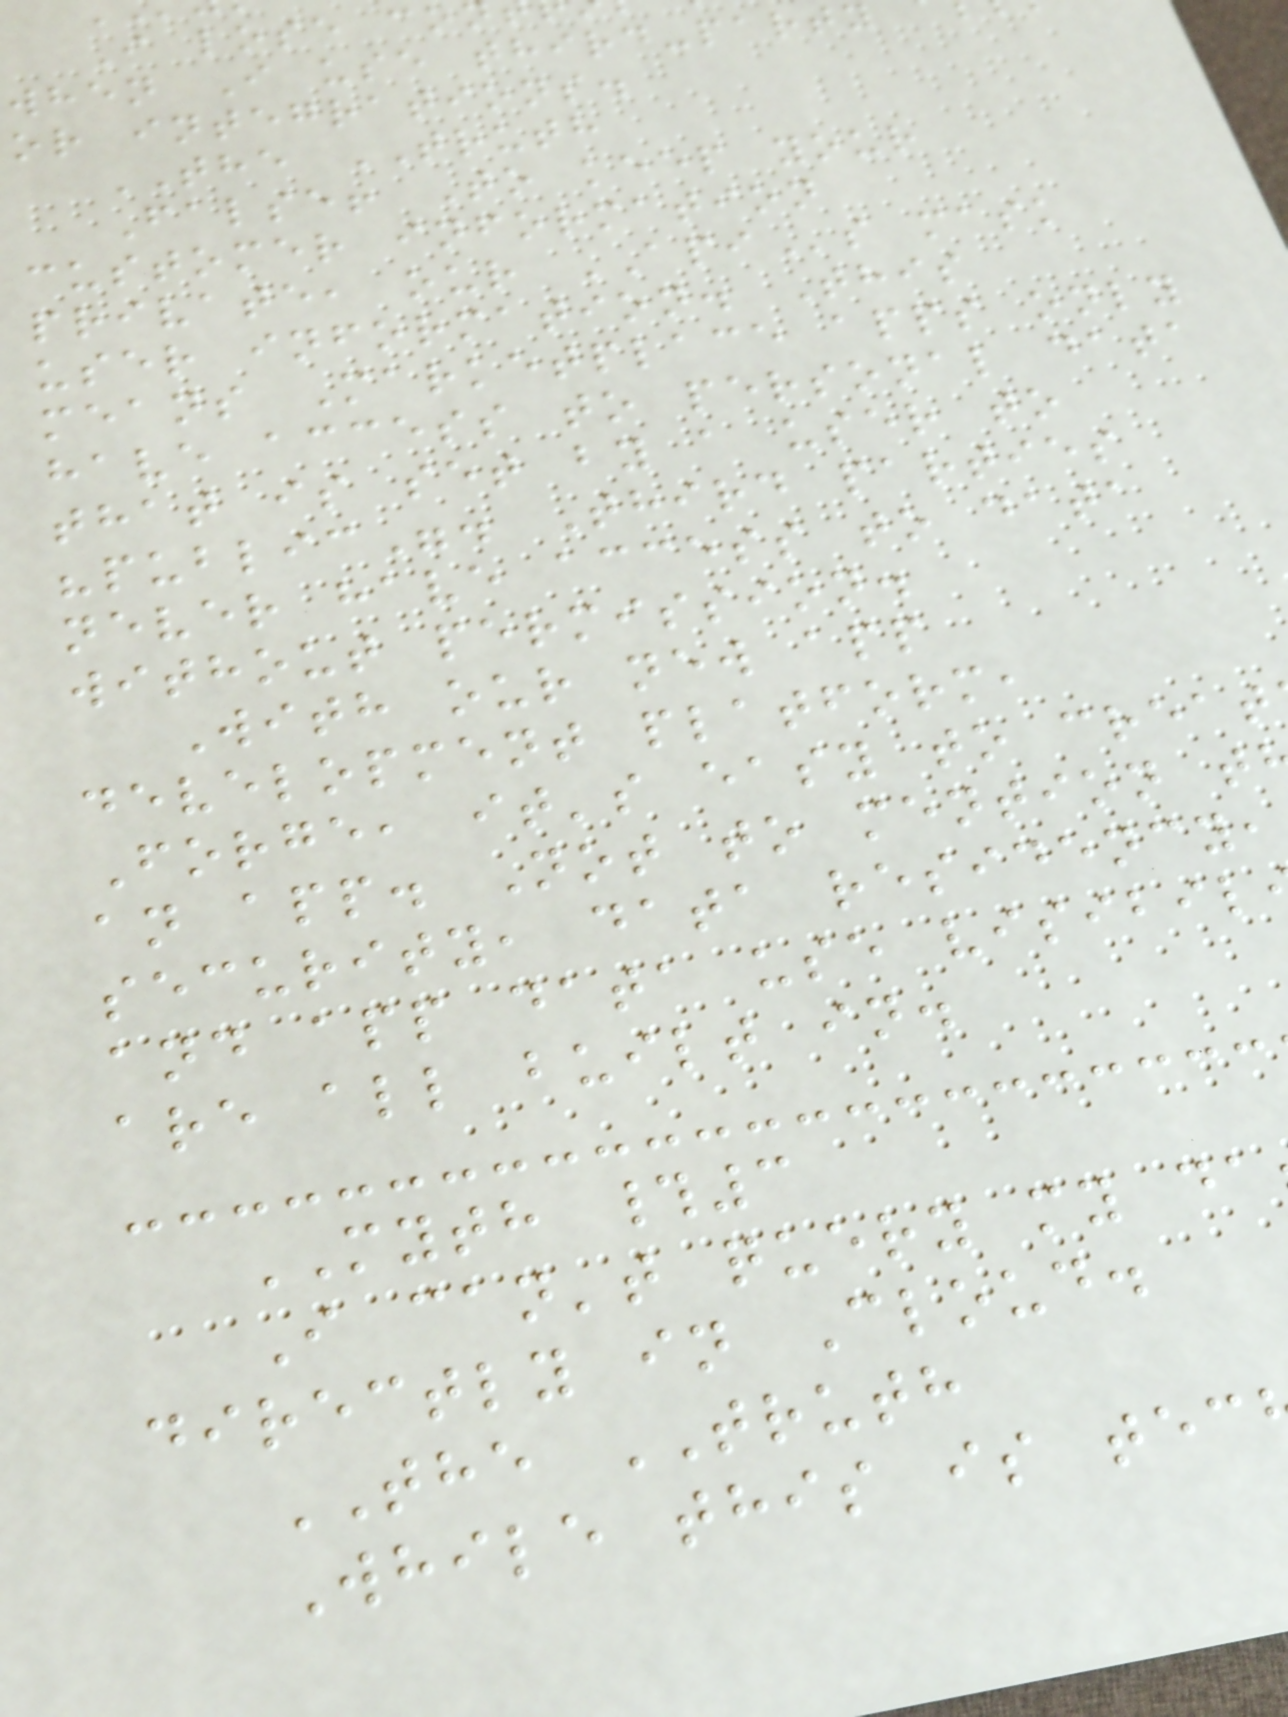I lose co
when I use third-party
or integrations.
THE TRUTH
False! To keep your
customer information
private, our APIs mask
user information. This
means Marketplace apps only
have access to personal data
that is set by a user to
"public". Third parties
never have access to data
without permission.
With our new app
development platform,
Forge, it's easy to creat
an app. Not to mention t
security, data residency,
and app data use visibil
are all built in.
MYTH #3
I can't query my da
directly in Cloud.
THE TRUTH
While this is tec
